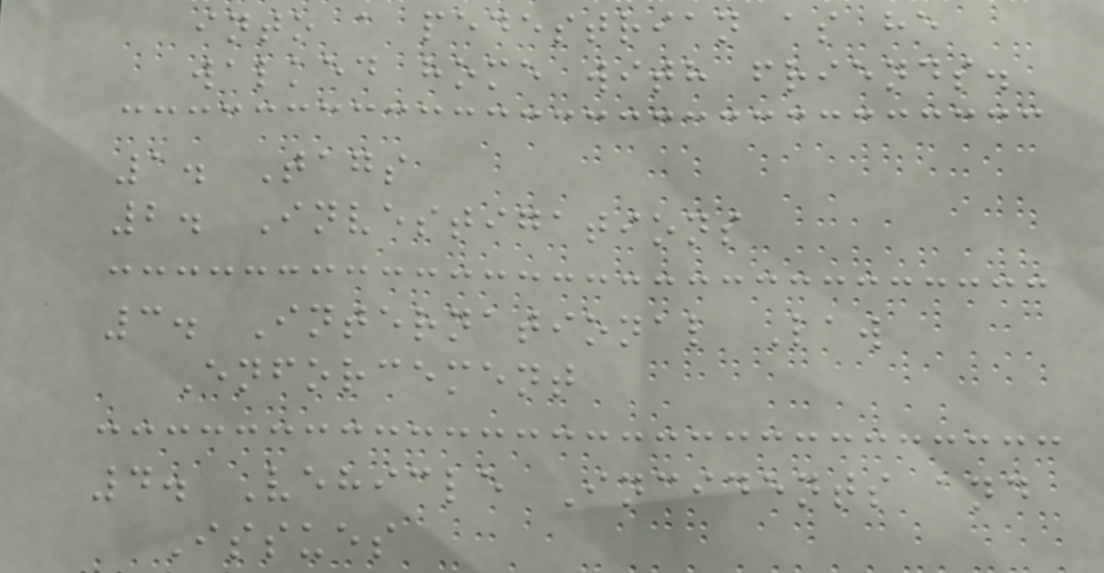into a pedestrian as he
walked home with friends.
1. Tags
2. Investigations
3. International Law
Enforcement
4. Vehicle Incidents and
Issues
